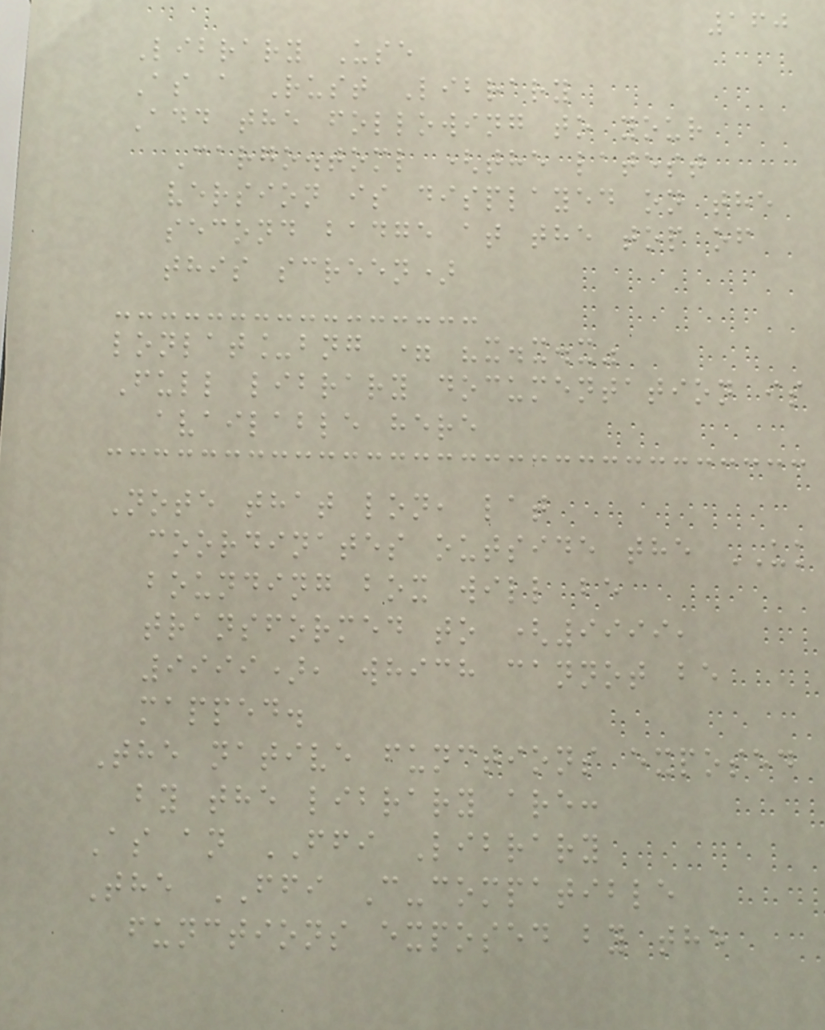160
Library Use
As a Rust Library
Add the following to your
Cargo.toml (the latest
version is displayed on the
second badge at the top of
this screen)
lonlat_bng = "x.x.x"
Full library documentation is
available here
Note that lon, lat
coordinates outside the UK
bounding box will be
transformed to (9999,
9999), which cannot be
mapped.
The native functions exposed
by the library are:
As an FFI Library
The FFI C-compatible
functions exposed by the
